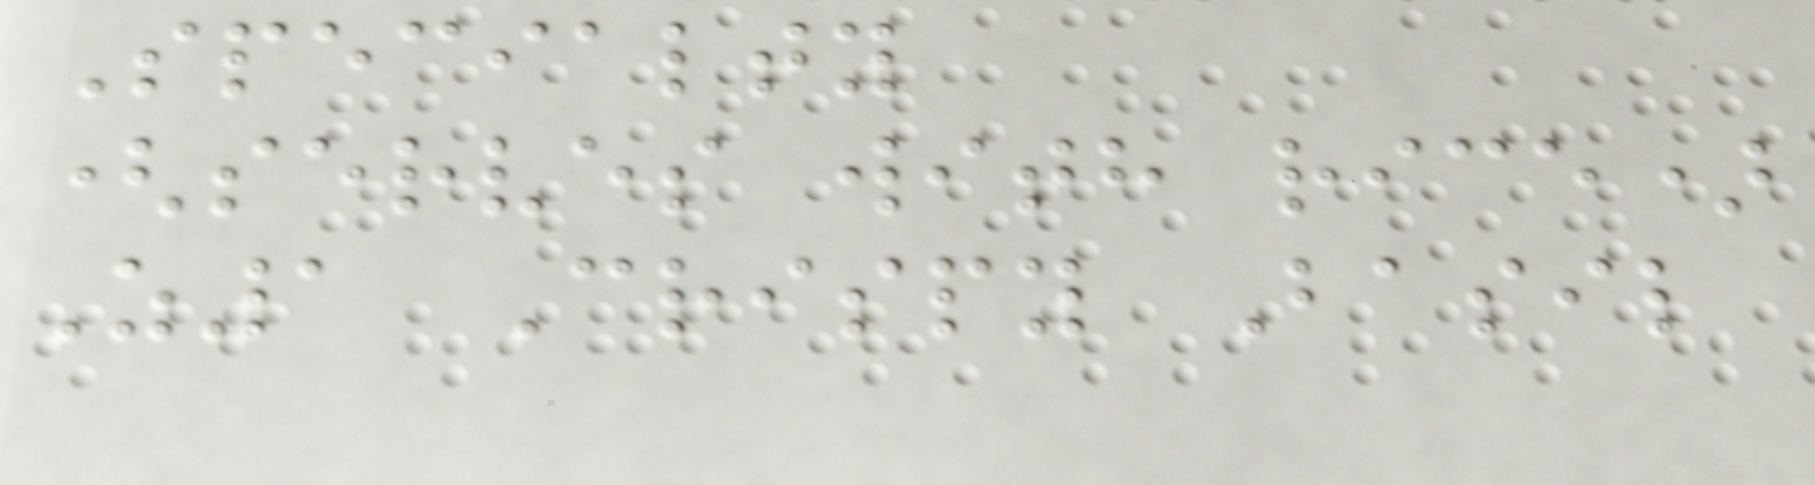Specialty
(serves with rice)
Z1 Crispy Basil
